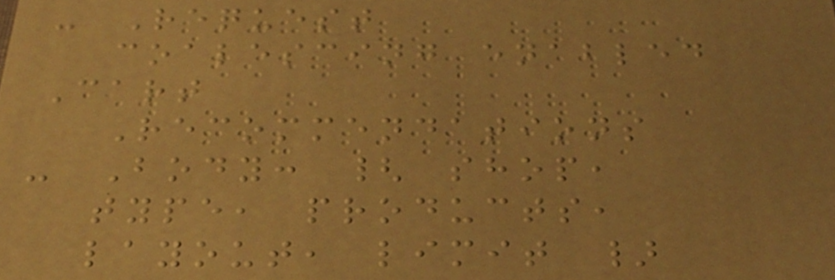- Request
coalescing enabled
Cart
Recommendations
- Body: { shop,
type, products,
layout, limit }
